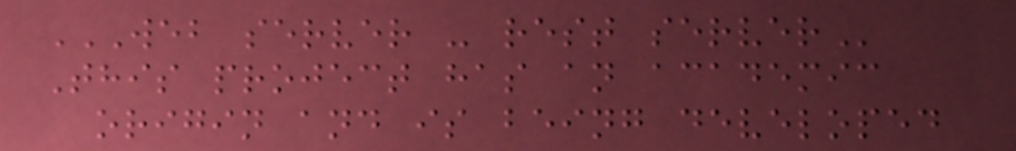WEB SERVER - REST SERVER
This project has an academic
origin and is being developed
